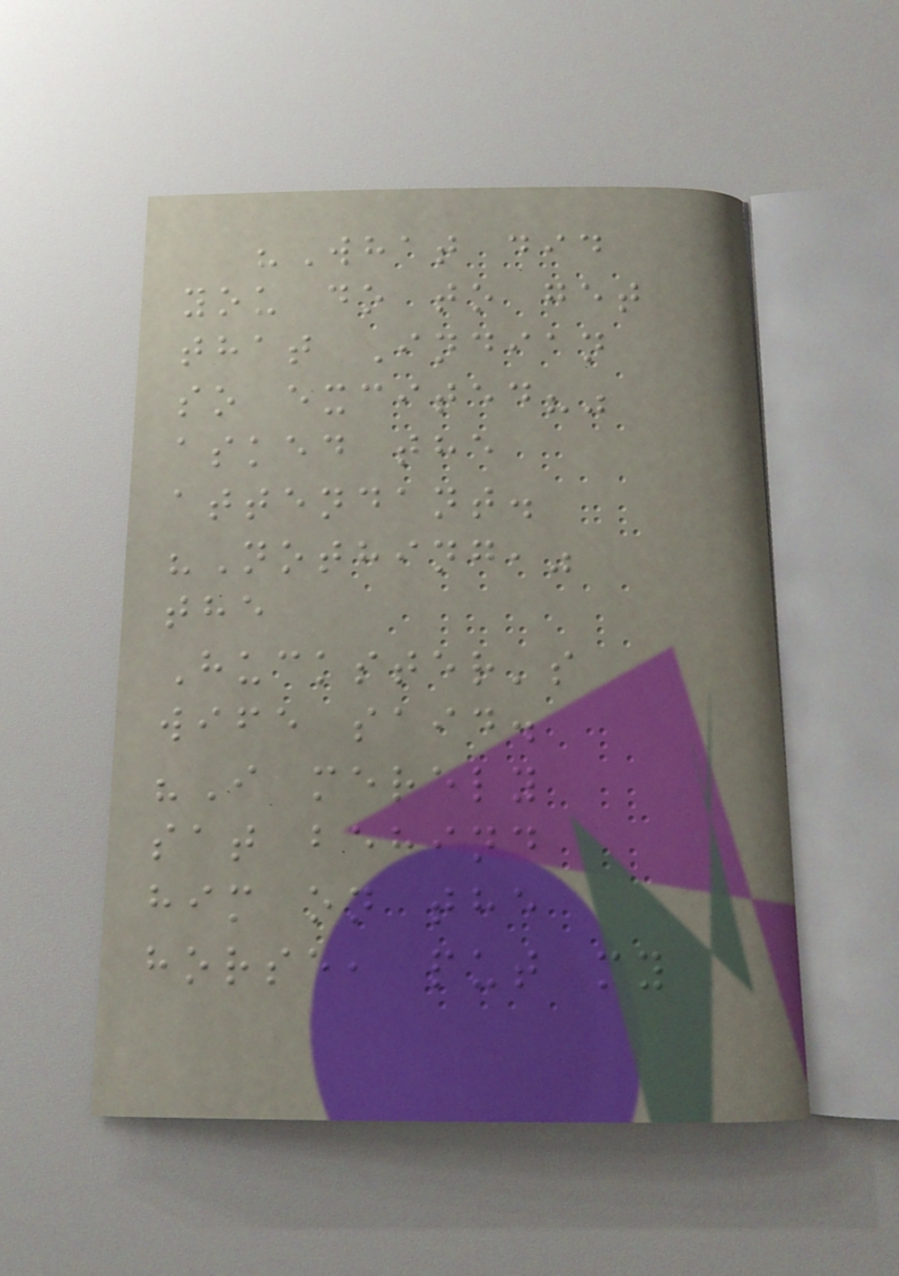"What did
you do to get
that Indian
so excited?"
asked the
attendant.
"Nothing,"
the
Huckster's
wife said.
"I merely
sat behind
him on the
horse, put my
